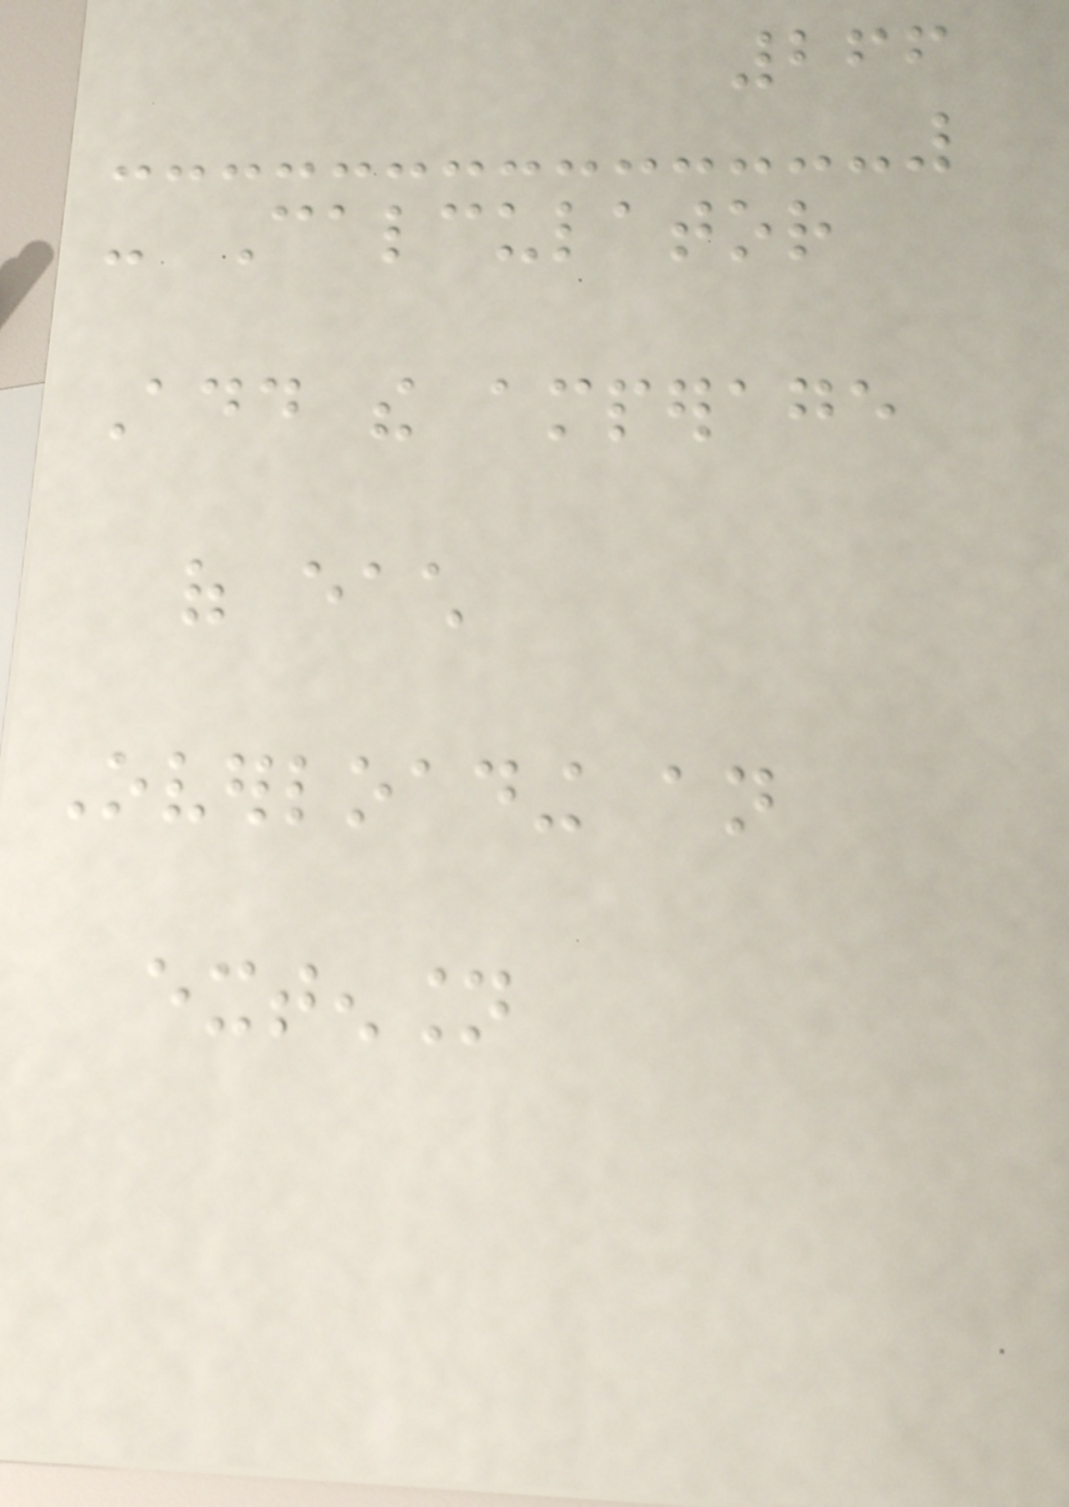266
- Calculator
Add the amperage
of each
Overloading an
extension
